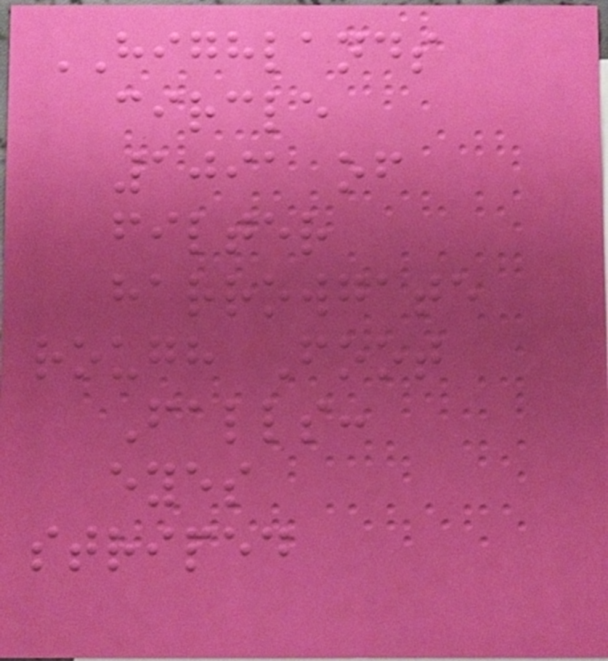HIGHLANDS
circle
1091 of
filter
harrowgate
rough Foot
Falls:
eyes
striped
